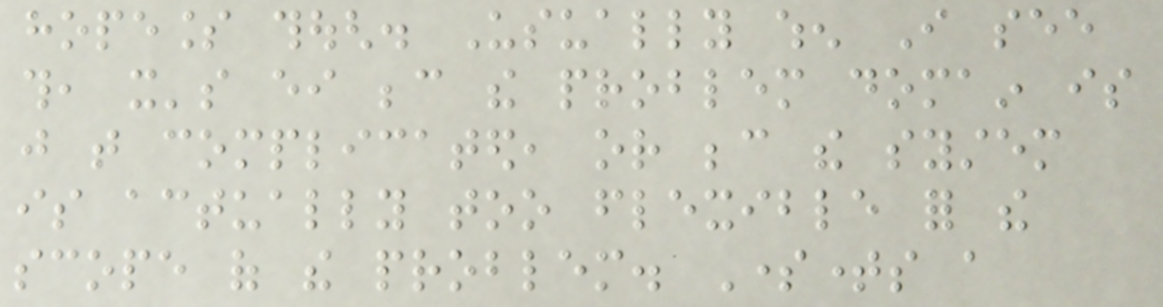hopeless though. Usually when I see
this, it's either because the problem domain is
just that complicated, or because the system
is actually too flexible for the
scope of the problem. Sometimes a
